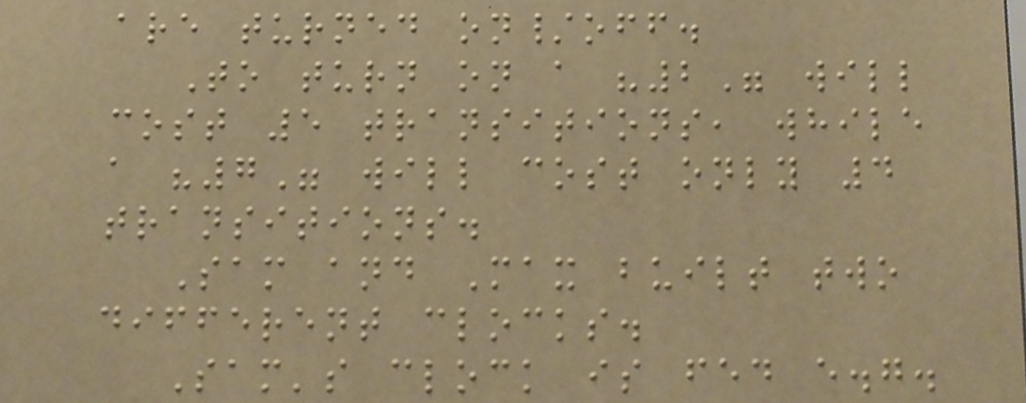are turned on/off.
To turn on a "2" will
cost 5 transitions, while
a "7" will cost only 4
transitions.
Sam and Max built two
different clocks.
Sam's clock is fed e.g.
